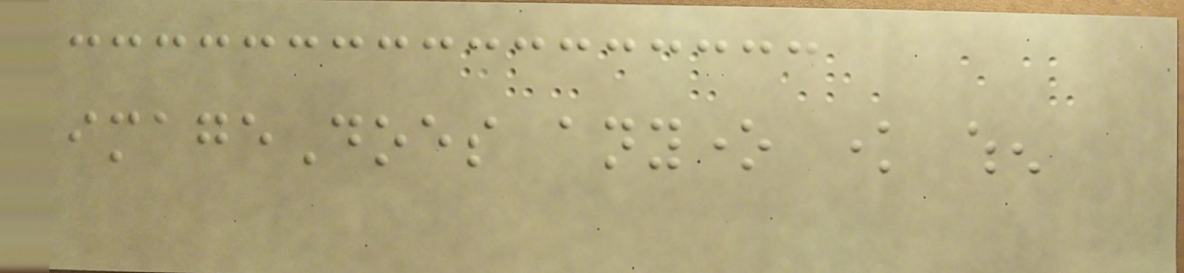imageDoes anyone know when
